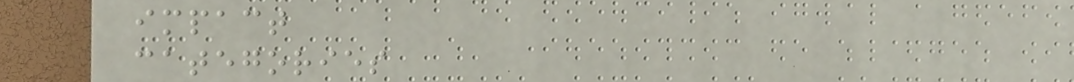impact
categories
